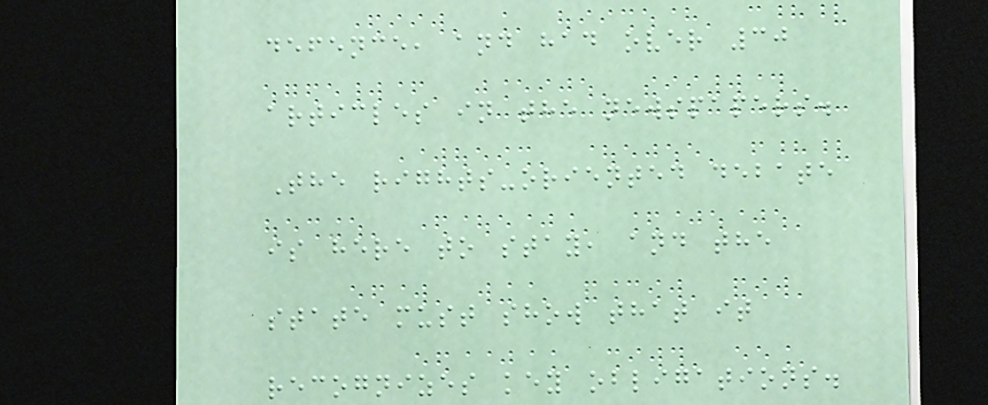defence, and had over 30
articles in the newspapers.
The rights-oriented debate
is here to stay, and the
state must show that it
recognizes key obligations.
